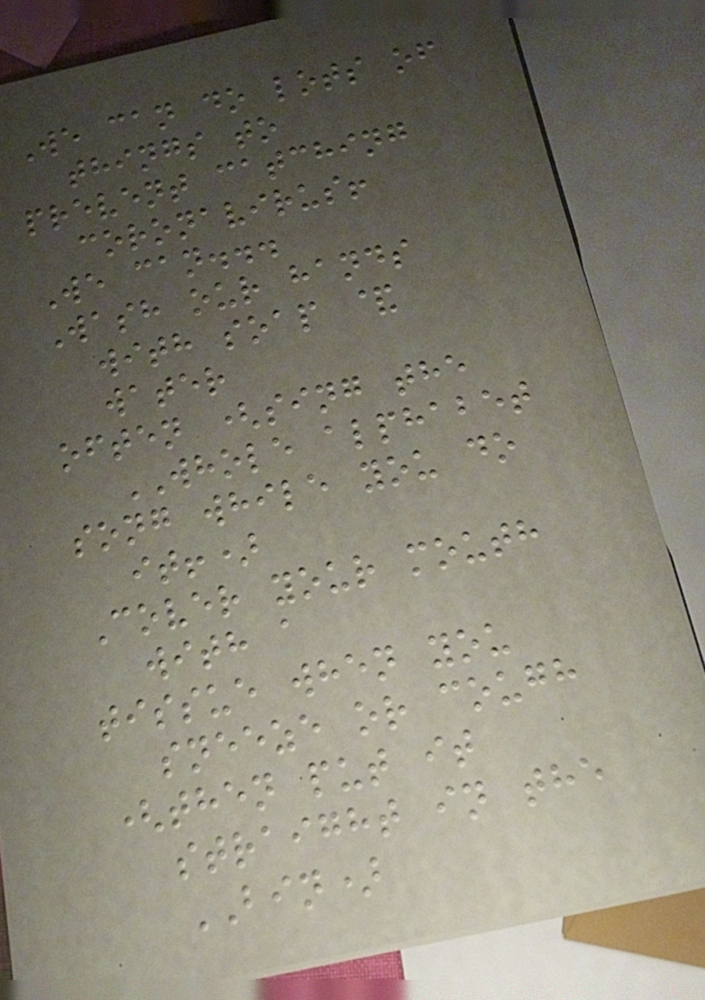We can do lots of
things to
prevent catching
coronavirus!
We can...
Wash our hands
with soap &
water
often (sing the
WHOLE alphabet
song while you do
it!)
Cover your mouth
with a
tissue when you
sneeze or cough
(then put it
straight in the
BIN)
